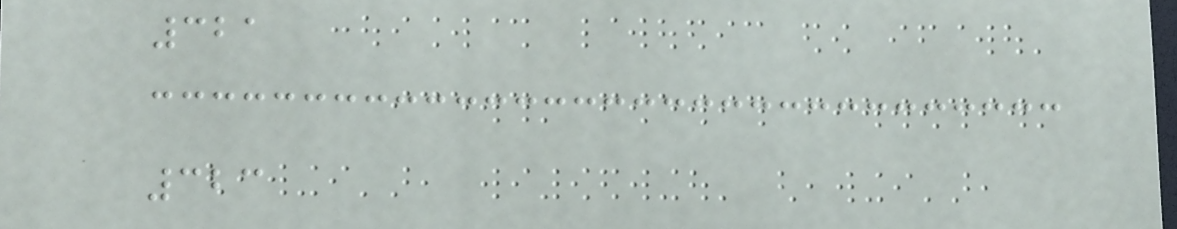321
323
